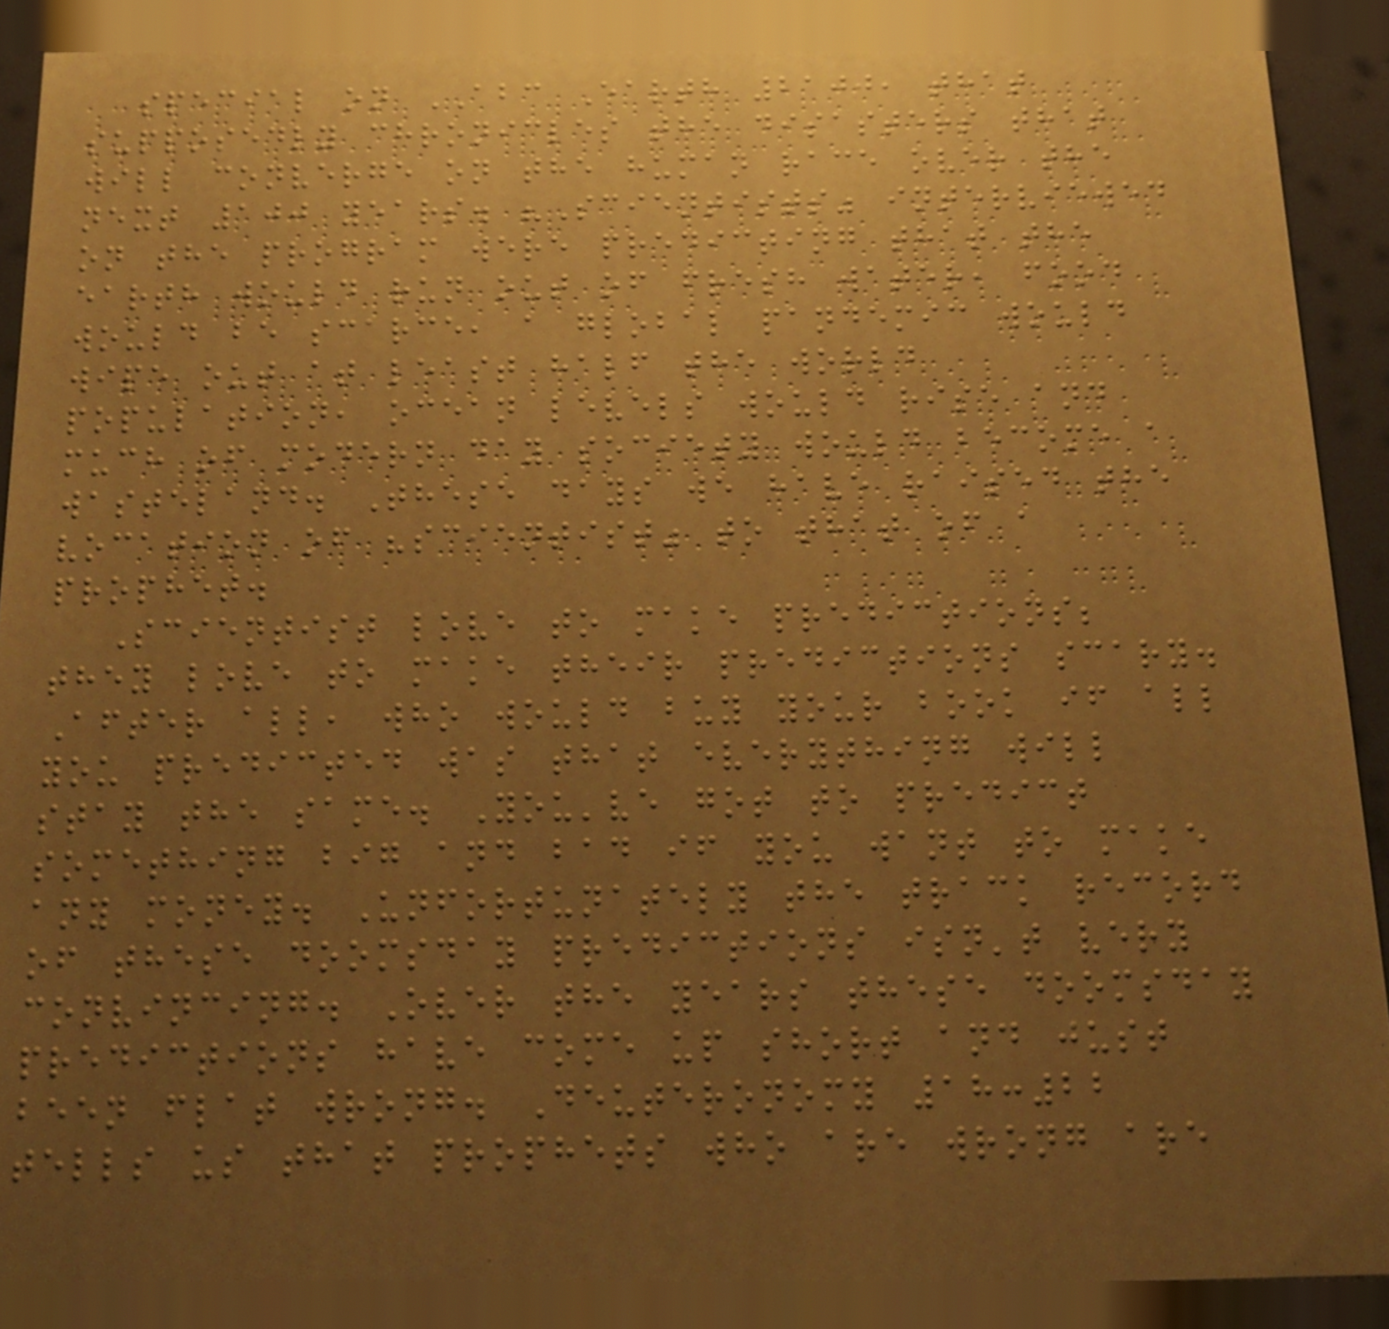special on ABC Earth 2100, that
supposedly chronicles the disasters that
will converge on the human race over the
next 100 years. "Scientists" interviewed
on the program were predicting that the
earth would run out of fresh water, food
would be scarce, a global pandemic would
wipe out at least half the world
population, ocean levels would rise and
much of modern day society would become a
wasteland. These days we have raised the
vocation of "scientist" to that of a
prophet.
Scientist love to make predictions;
they love to make their predictions scary.
After all, who would buy your book if all
you predicted was that everything will
stay the same. You've got to predict
something big and bad if you want to make
any money. Unfortunately the track record
of these doomsday predictions isn't very
convincing. Over the years these doomsday
predictions have come up short and just
been flat wrong. Deuteronomy 18:22
tells us that prophets who are wrong are
